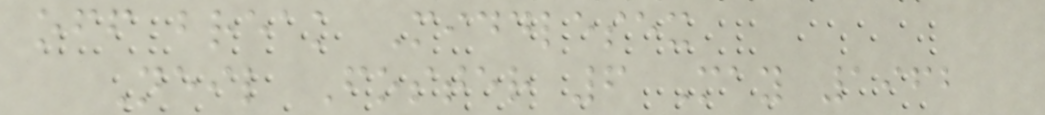off break Middlesex
Neil Foster 6 May 1962
